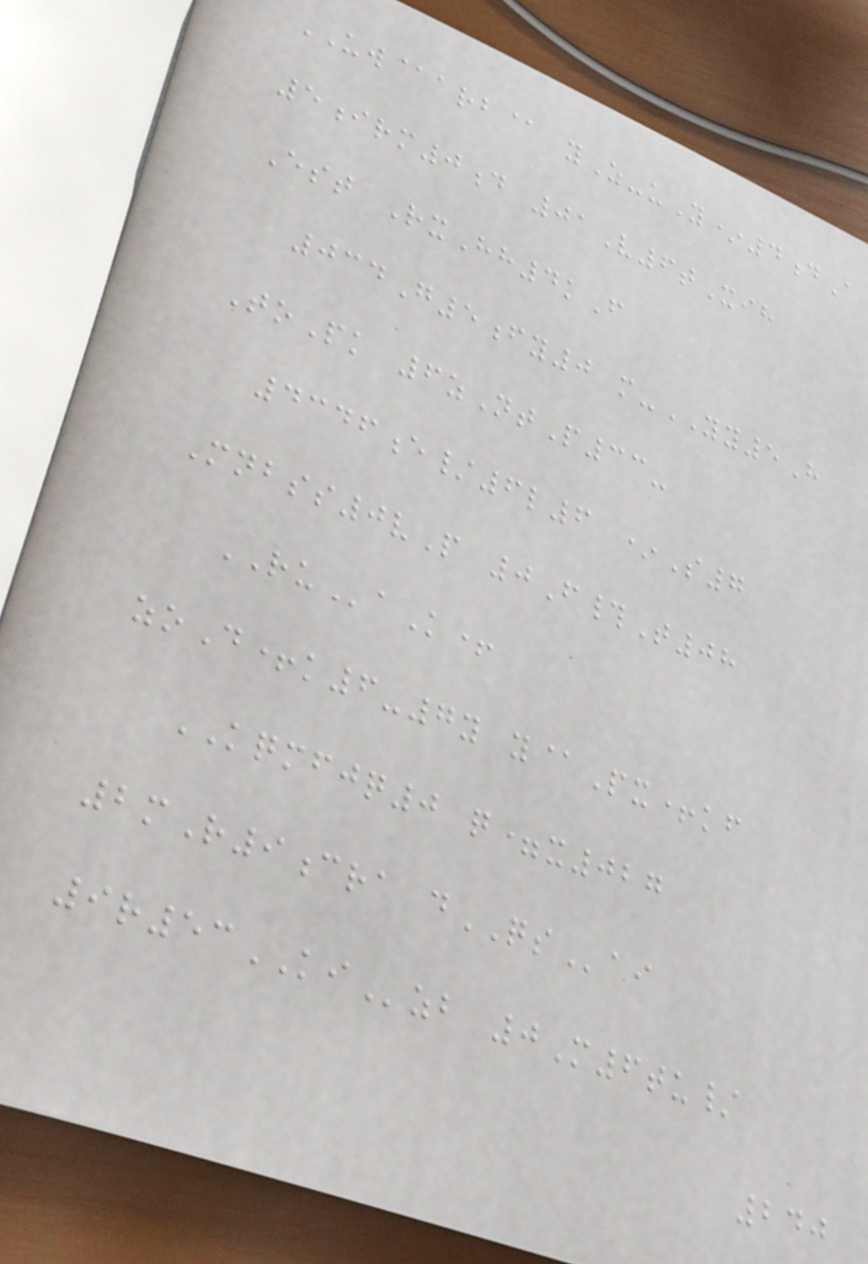UW@arb@ yZ-uY*4dA
5irm0d 01V6tXih
Est RxHh4kF
034G5fy0 m-YY5H
ToPk 6zNtP33-
4346e/6l6 *S7
Mnbss0vP 0F#T08
RUaK+
zoD+k6-7y y@Px+kf
KQMFJQ0 q=x027
2mR9cra dQSai
9r53KIzb 0M6tu/
240
